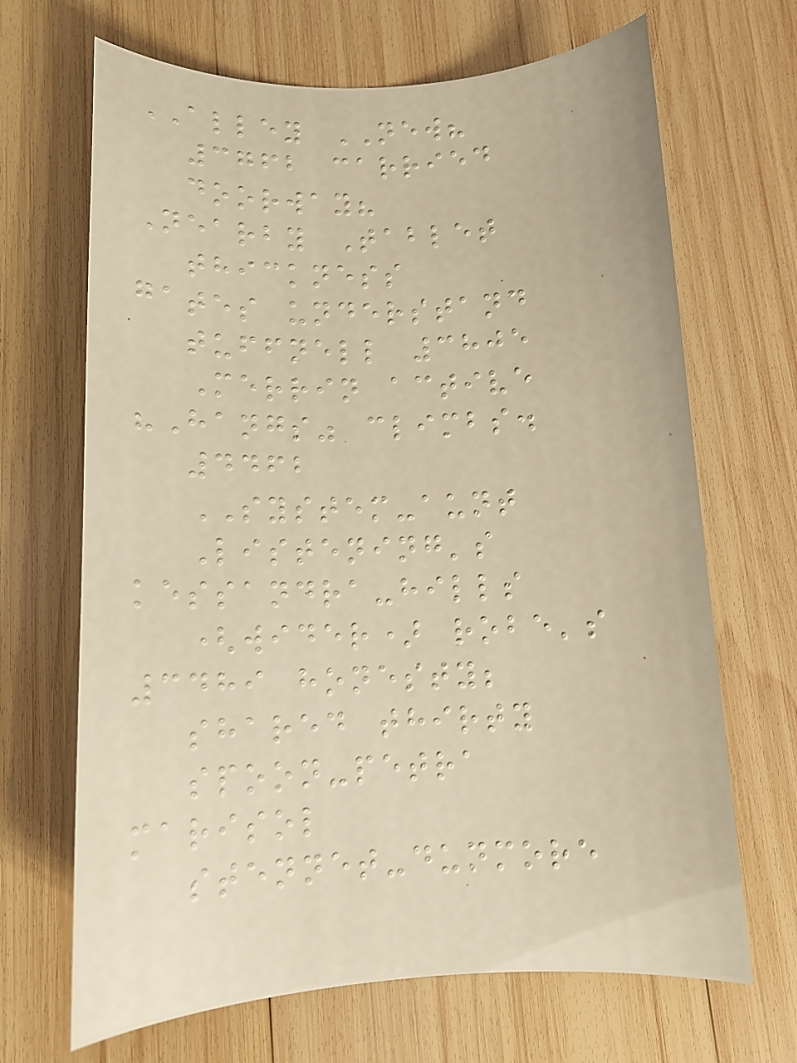ALLEY NEW?
3762 carried
doorway?
Nearby Tablet
thickness
gates understand
tuffnell 3805
Merrin active
"Hangs" climbs.
4462
SYSTEM-aunt
Listening's
kessandra-hills
(wider) robe's
3489 honesty;
shared thirty
spoon-petra
marisol
stennet-dunmore
